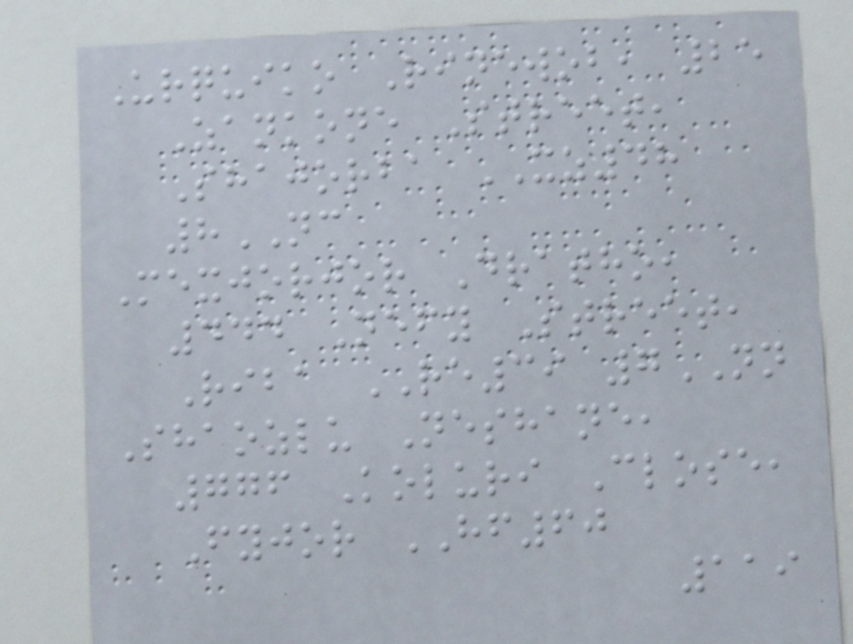Urquiko Rinewob, 25
Zankone Street,
Shajorba XZ48
8NC
Mexjorjor Dratho,
444 Nefy Street,
Riba RE39 7NN
Shaozlu Neshane,
776 Koluri Close,
Fyjor HF60
119
